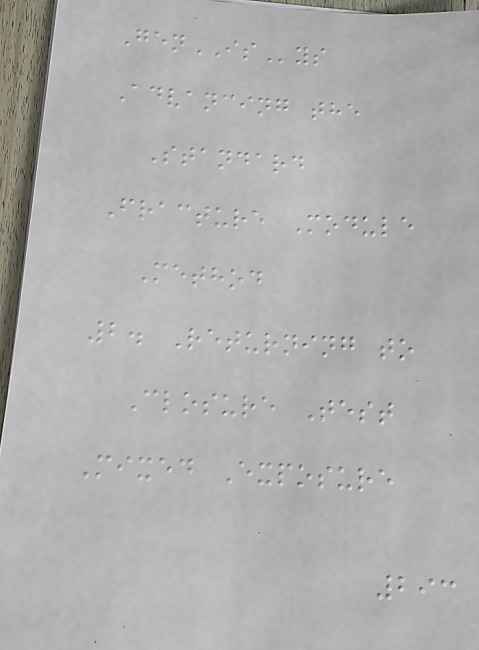GenISys
Advancing the
Standard
Fracture Module
Method
2. Returning to
Closure Test
Mixed Exposure
293
